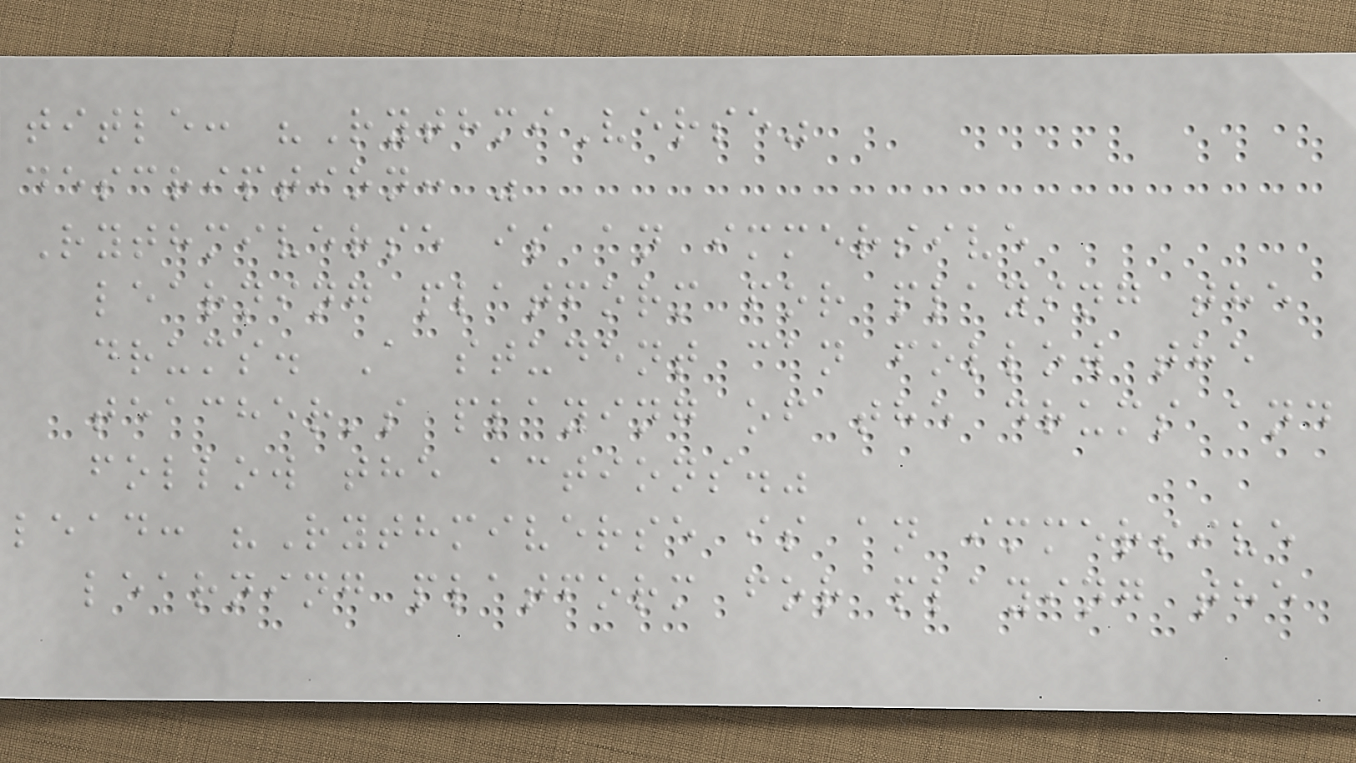title: "RythmiVerse"
description: "
Rythmiverse is an immersive
learning platform for playing the
drums. A student can follow the
teacher's playing of the drums and
follow the actions."
lead: "Rythmiverse is an immersive
learning platform for playing the
